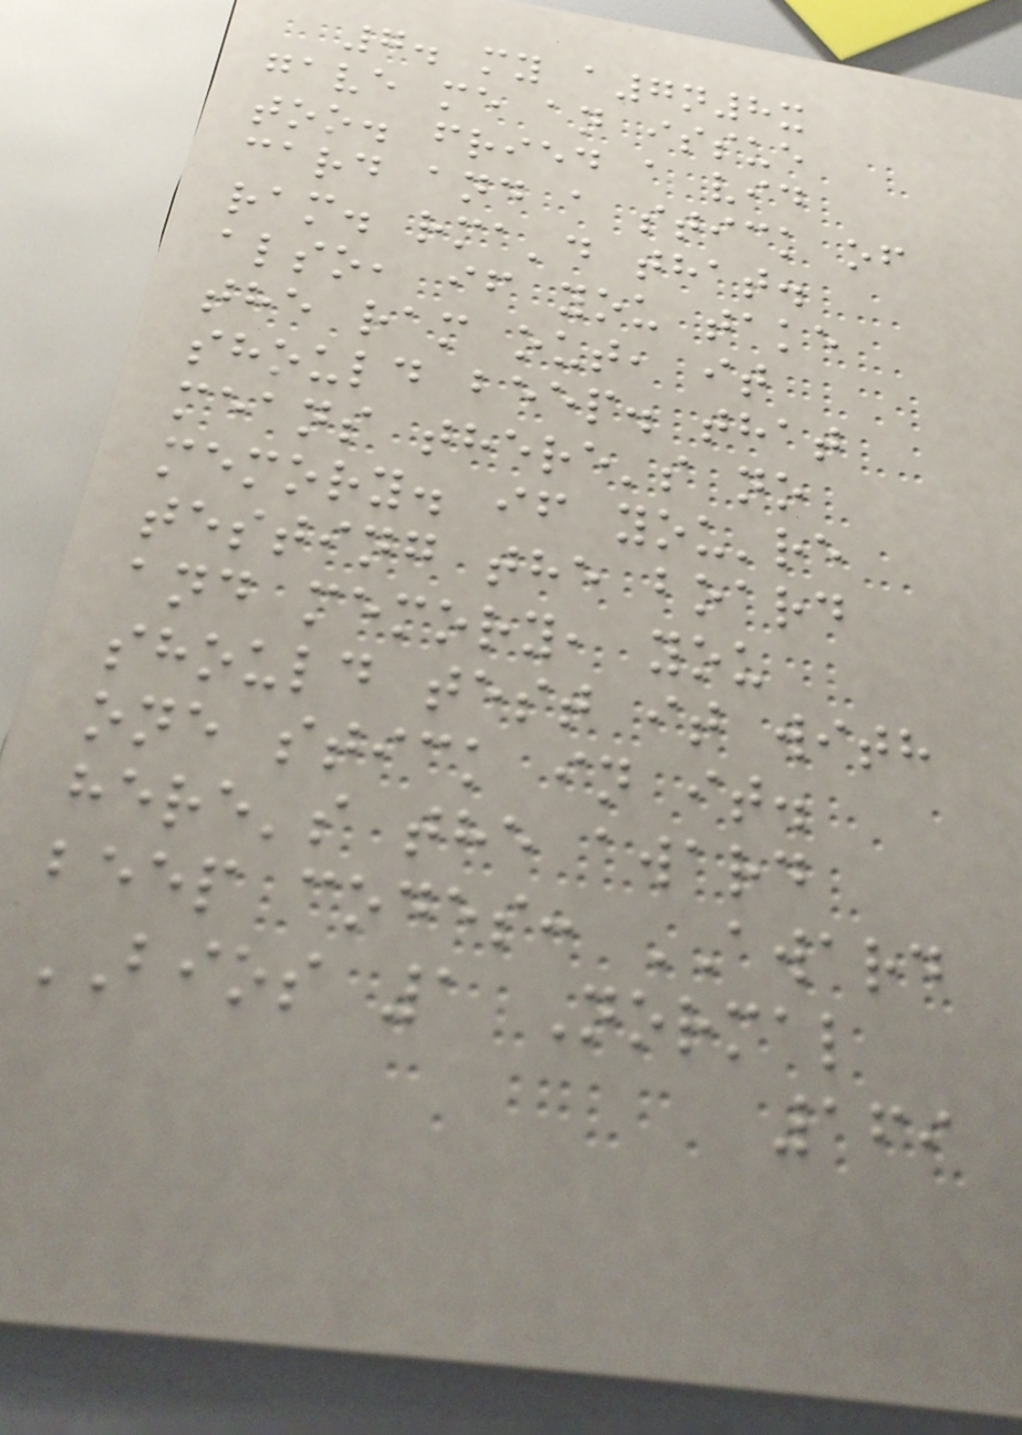7. my a7n8x
gave me an issue
too. fried a vid
card and a stick of
ram. rma'd that.
also, if you take
the ram out, it
should beep. that
means there's no
memory. if you're
testing the board
and memory, you
should test it with
one stick in it.
here's the award
beep codes: AWARD
BIOS 1 Normal
169
